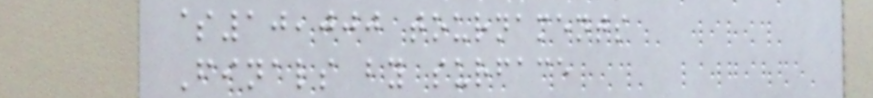$10,000 tournaments
Finals by surface
